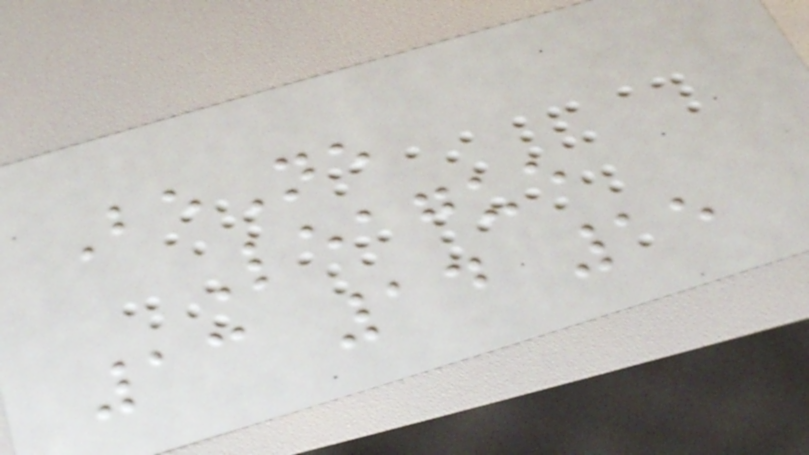BeNe
League
13 14 15
